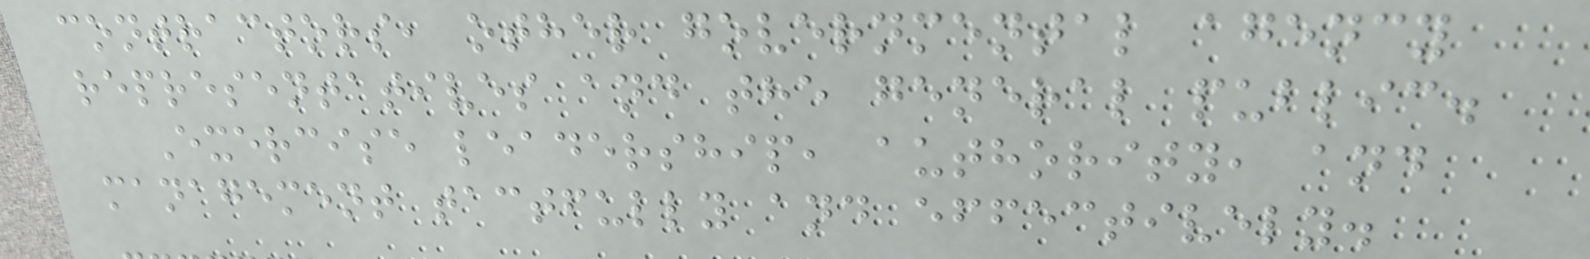contractors, other governmental agency
representatives and the general public.
Exercise leadership, authority, and
management tactfully and effectively.
